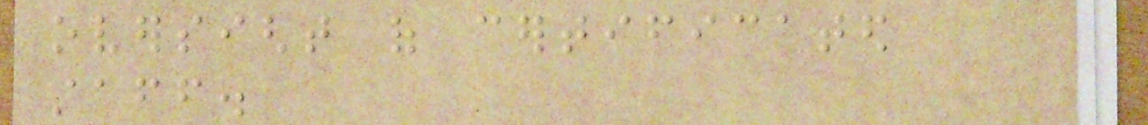oversight of certificated
staff.
